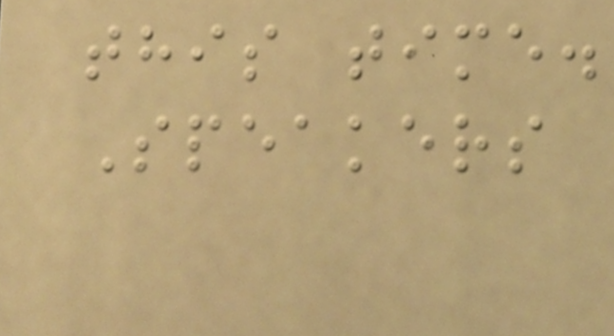this time.
Speakers
